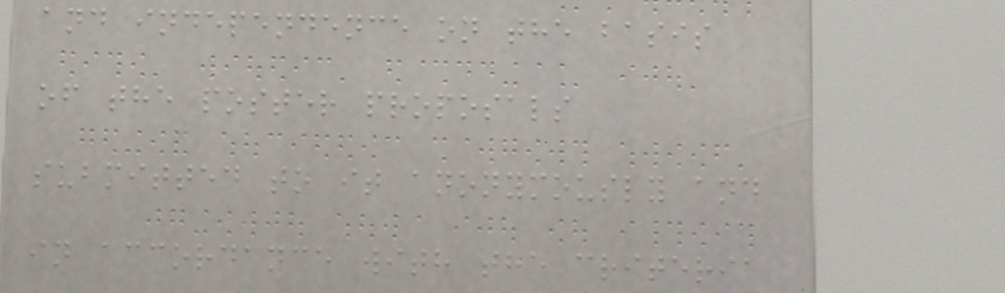and independence on the basis
of the poster proposals
submitted to it anonymously and
in accordance with the criteria
